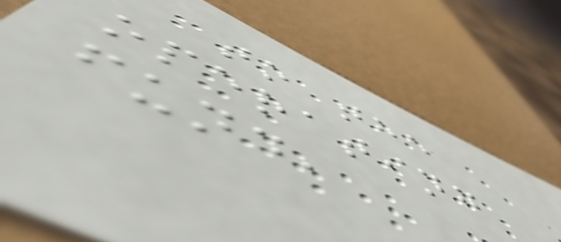to the
operating
fund,
